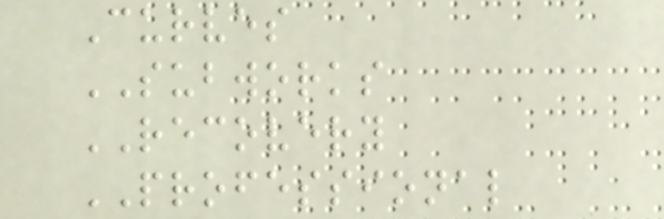Curves
SUBWORKS
RECOVERY
PROFESSIONAL
